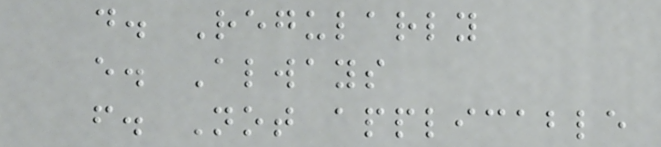d. Regularly
e. Always
f. Not applicable
